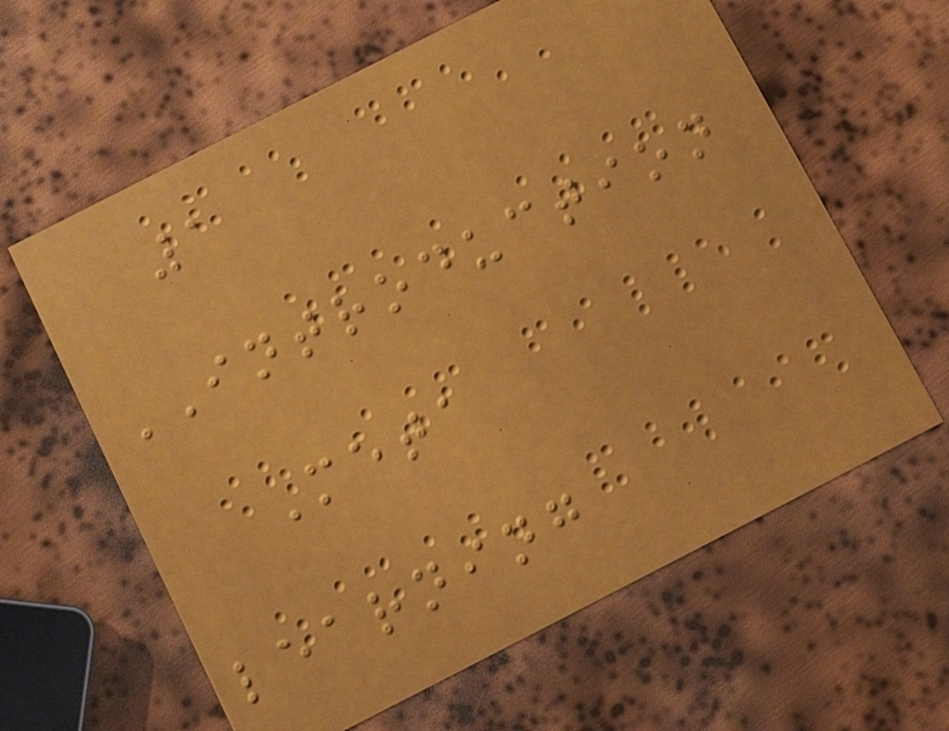1
INTRODUCTION
Meta
learning
